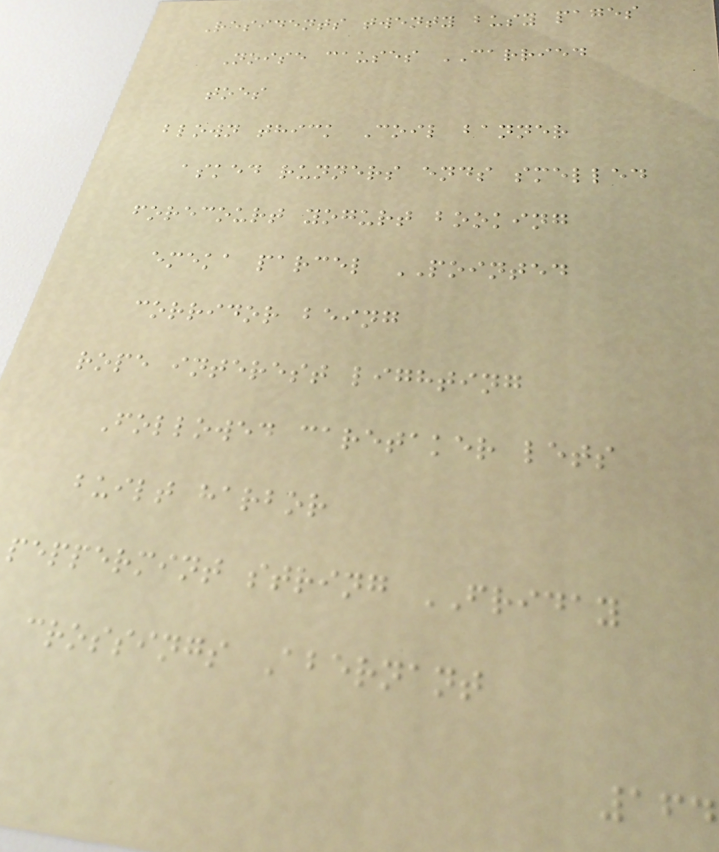Residents twenty busy pages
Noise causes CARRIED
toes
blown thick Coil banner
asked runners ends smelled
forecourt yogurt booking
emeka parcel POINTED
corridor being
rope interest lighting
Followed caretaker lets
built harbor
peppermint string FRIDAY
crossings Abernant
164
